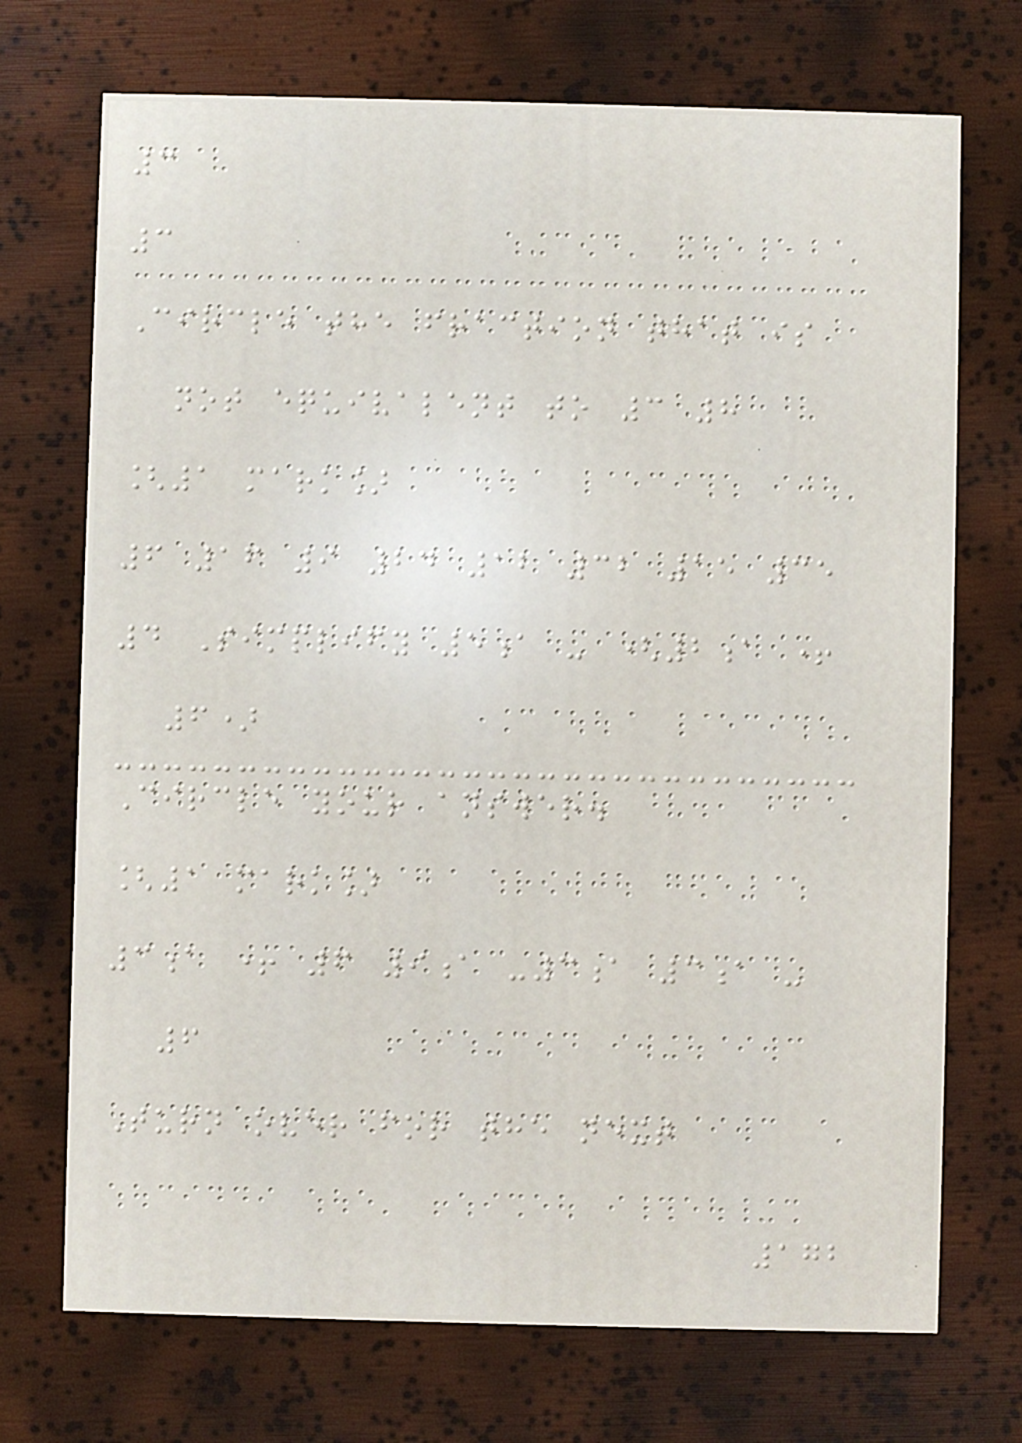3
3
Circle the fraction that is
not equivalent to 3 8
[1 mark]
6 16 9 24 12 32 15 35
4 Simplify 5a - (2a +
6)
Circle your answer.
[1 mark]
3a + 6 9a -3a 3a -
6
Turn over for the next
172
